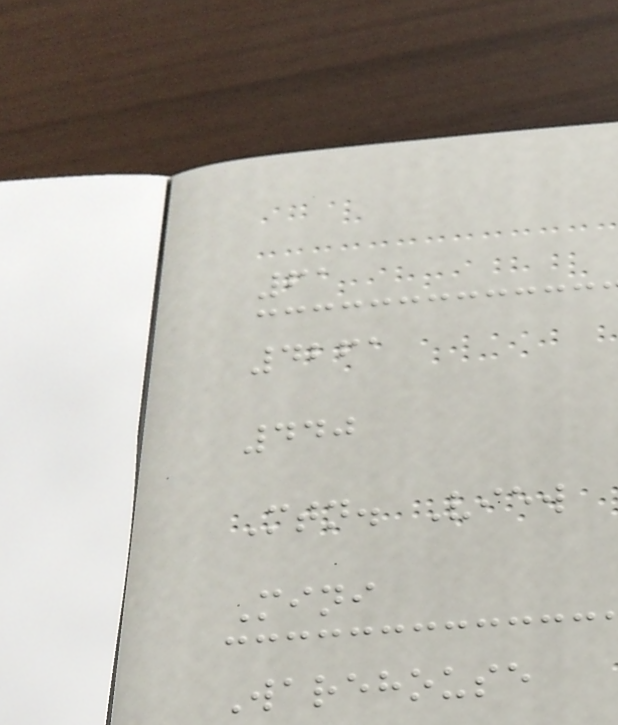61
4261
440
Mtn. View
Mini
Warehouse
